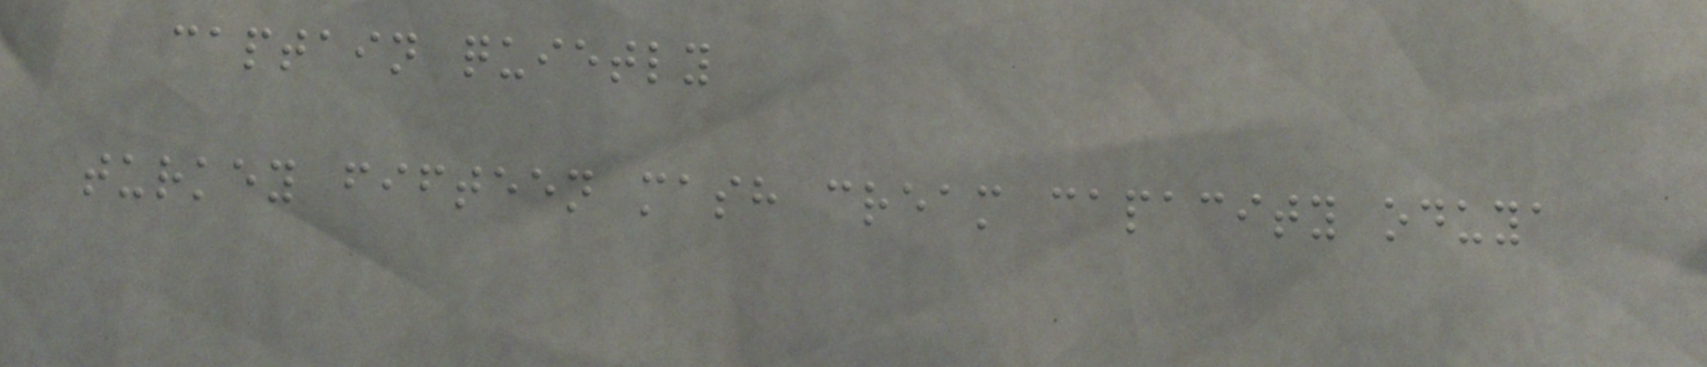captain quietly
turkey fifteen mash cream capacity oduya
